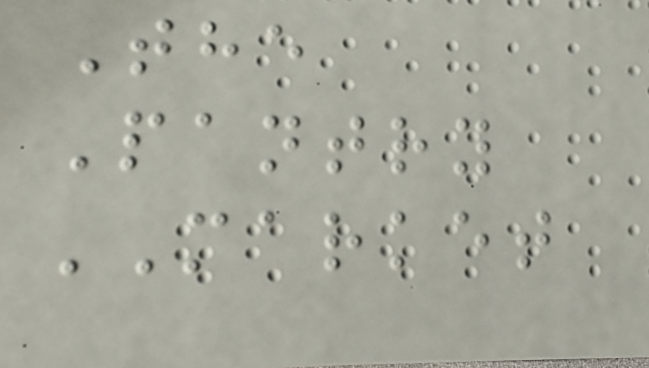The
Pantry
MARKET
